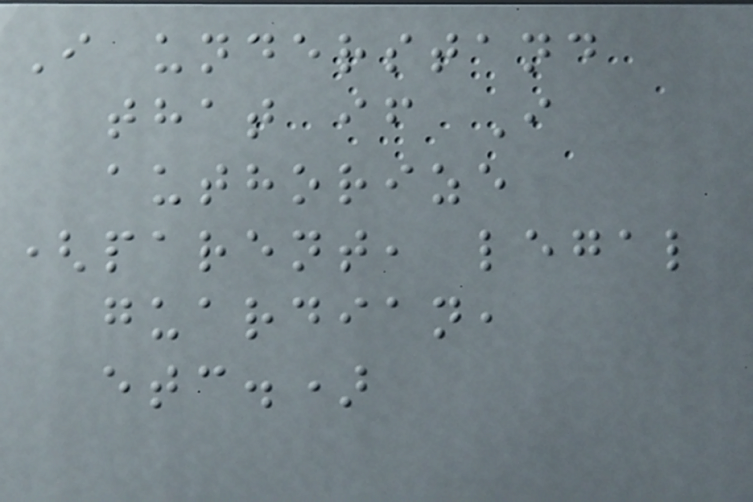I understand
that if I
authorize
(parent, legal
guardian,
etc.)
